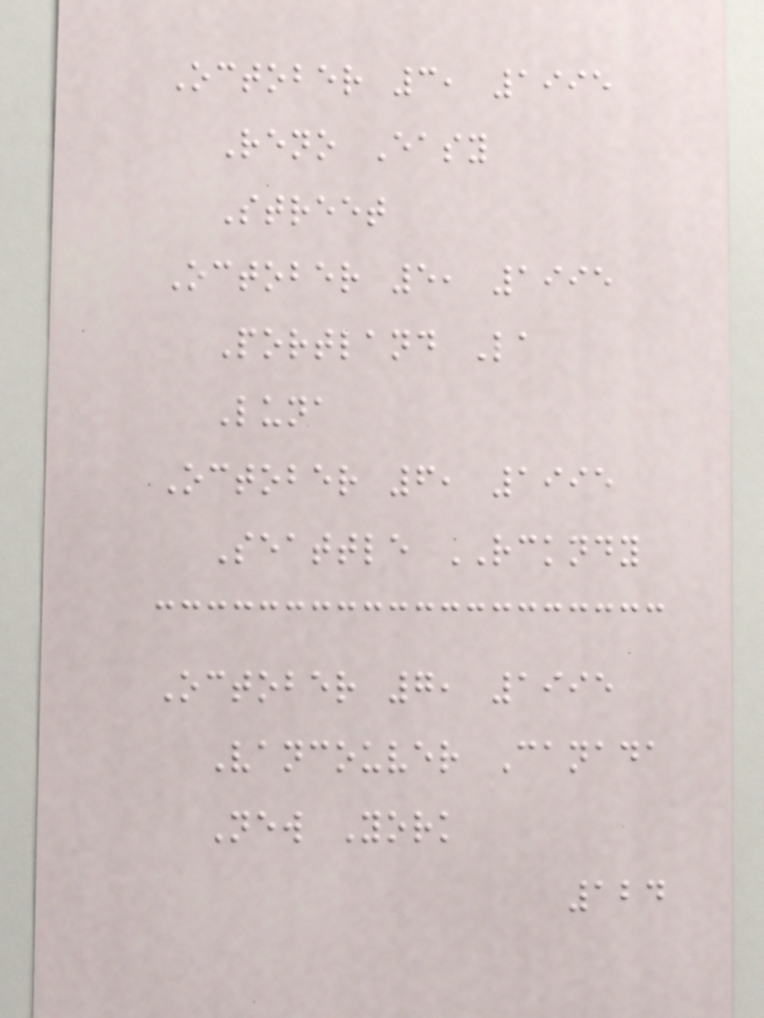October 3, 1995
Reno Easy
Street
October 5, 1995
Portland La
Luna
October 6, 1995
Seattle RCKNDY
October 7, 1995
Vancouver Canada
New York
124
